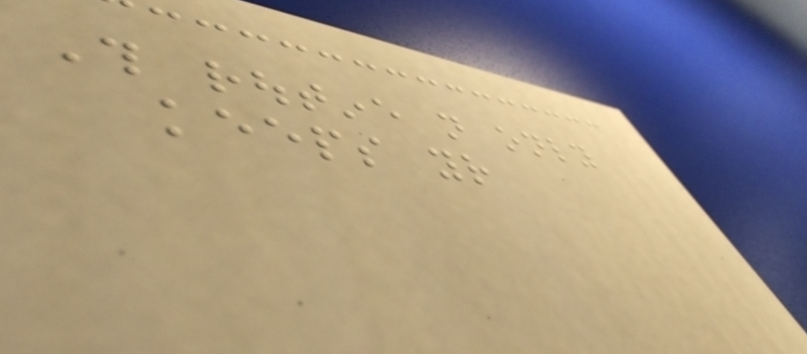This routine not only
keeps your
